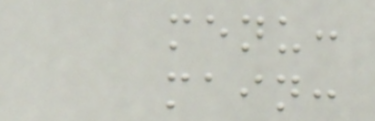menu:
main:
